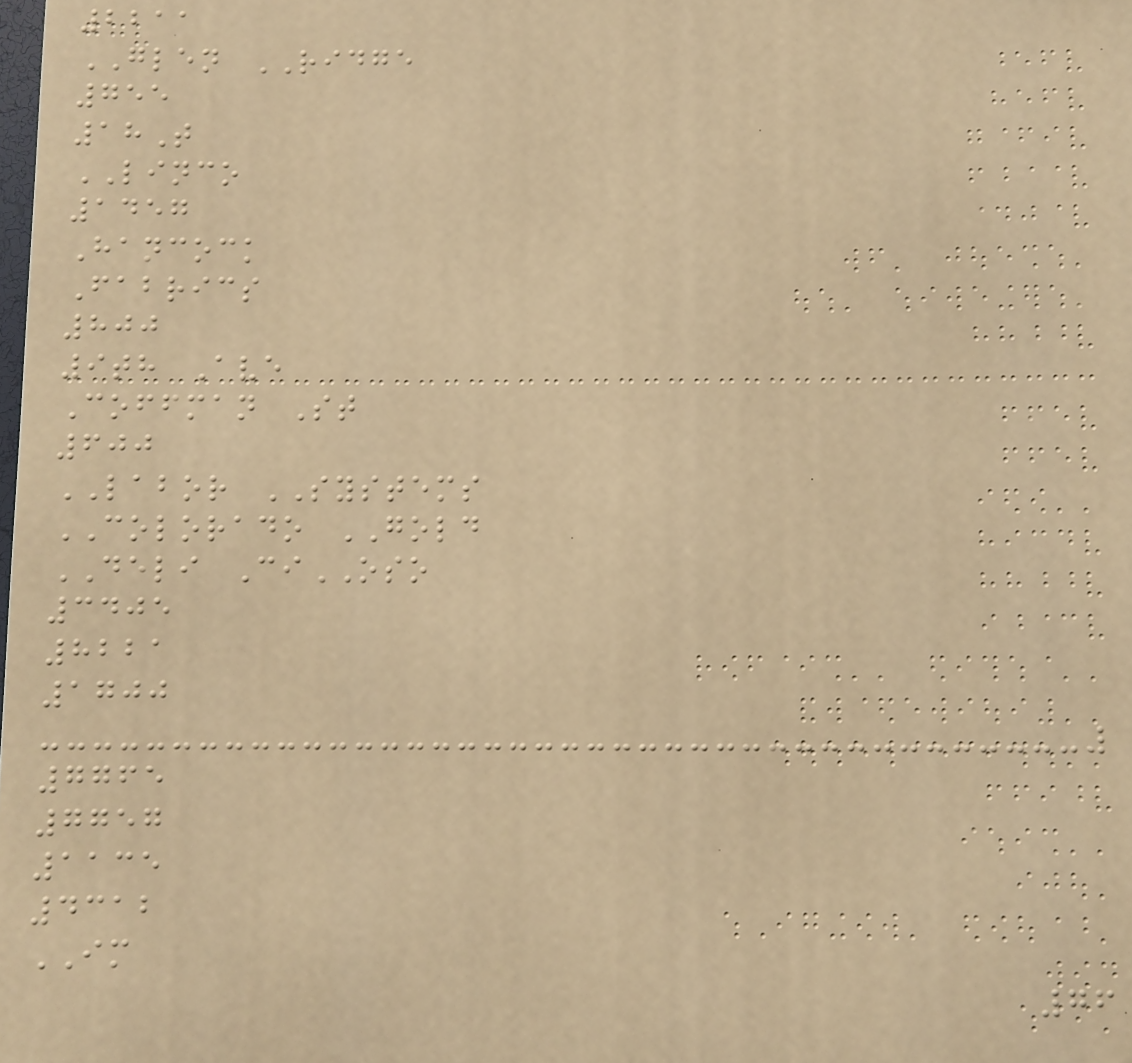2211
GLEN RIDGE
755
18T
LINCO
1457
Hancock
Fabrics
800
9th Ave
Coffman St
600
LABOR SYSTEMS
COLORADO GOLD
DELI CiOSO
3405
8221
1700
7765
7757
1135
4312
IM
76
